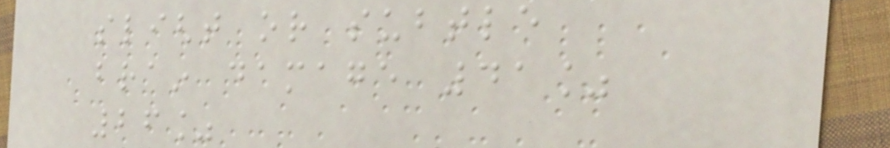slight or subtle
brain damage 41%
26%
